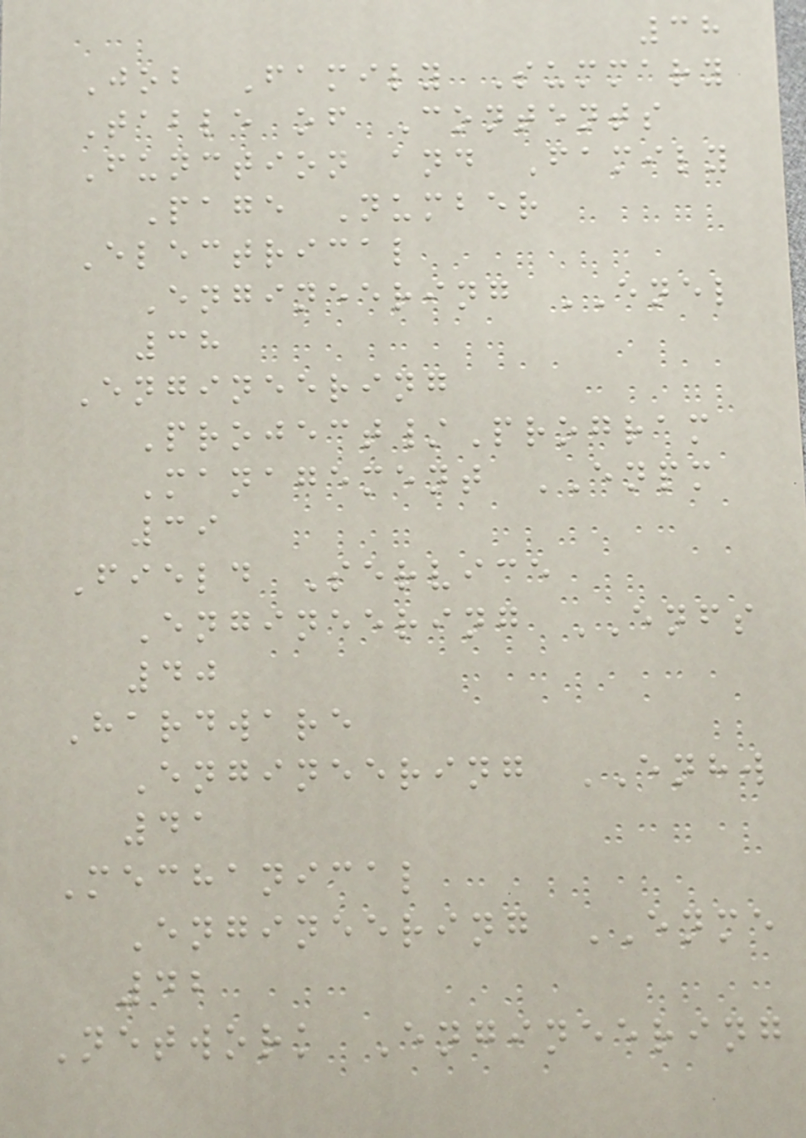38
Job Family Summary
Table of Contents
Function and Family
Page Number
Electrical
Engineering ENEL
38
Engineering
Project/Program
Management ENPM
39
Field Service
Engineering ENFS
40
Hardware
Engineering ENHW
41
Mechanical
Engineering ENME
42
Network Engineering
